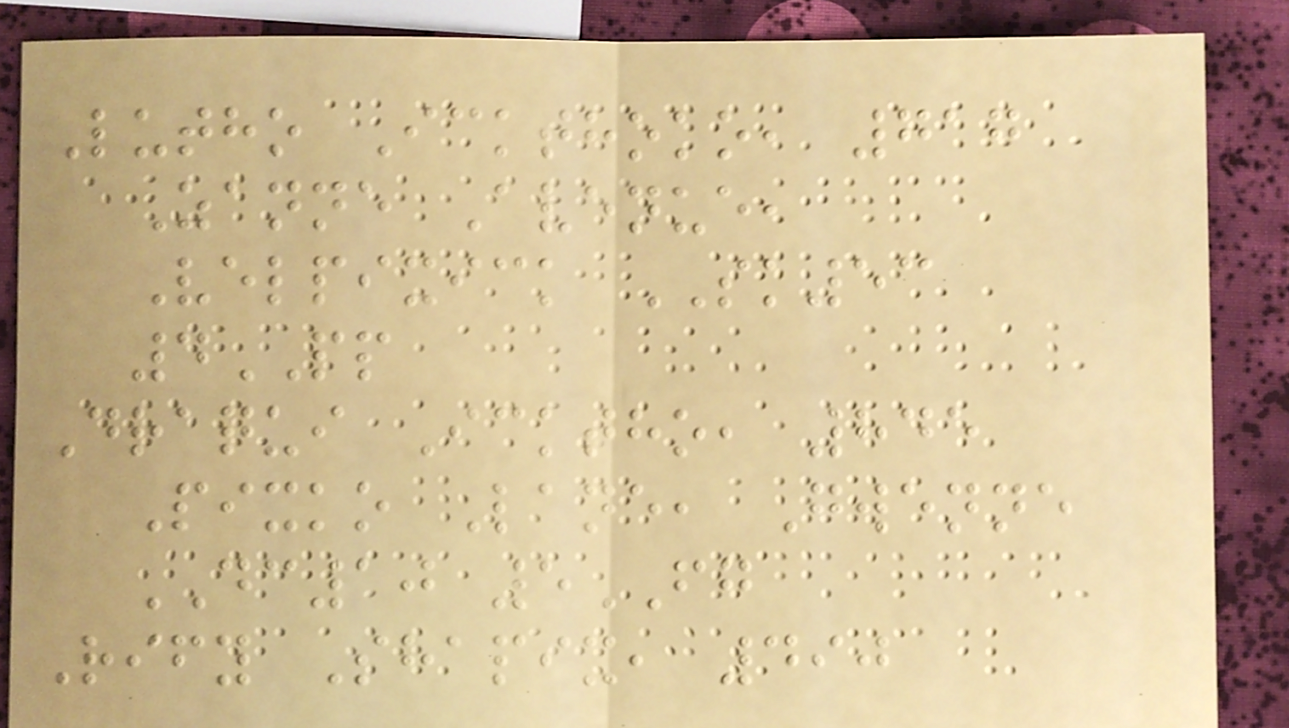Lutho Ickthoko, 717
Zanne Avenue,
Velpixick SK53
4PP
Draqui Icktho, 845
Pixko Lane, Gwenne
DC10 5FG
Rify Shapix, 490
